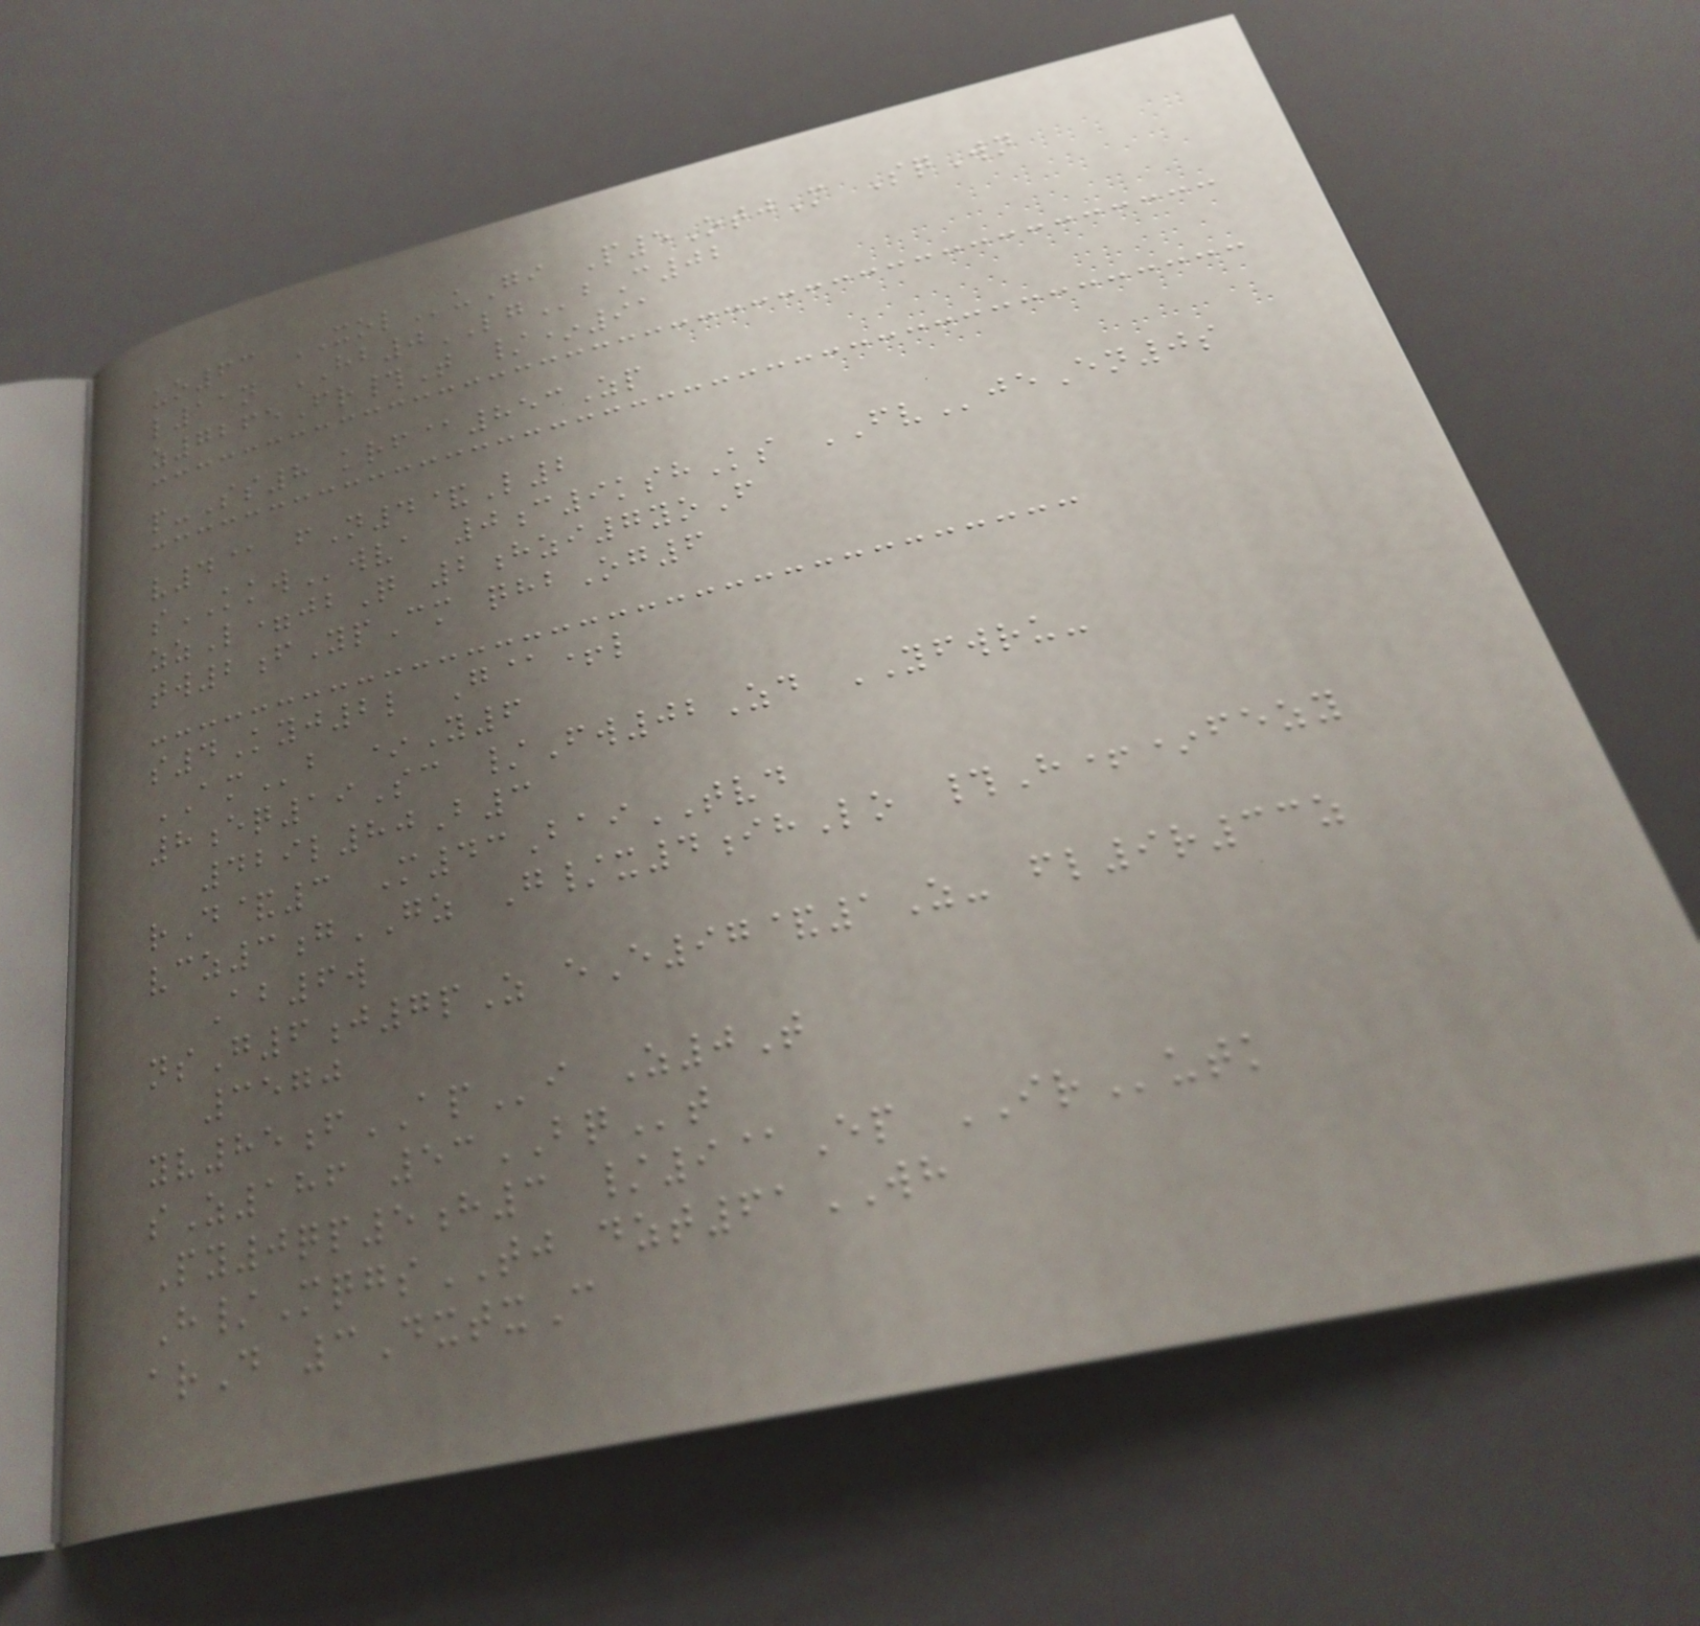uo63 XOLuGi P5OtjM SqWn
l11n HB0LGbC02
z7265Fr#T /*91
p-Ss8 krf@853Zp
v4@ fN4&L2
sKKWwva 0c9kshKs FVjeEn0s
zzL=jbQ 2hzi7yoF
tw2fYpCm qhbOg6
s4Kyj2l G@+l
AMb *Y6
8eq19Sc /Fw02Zd YFWRU-
429l80B3
rD&3 M43BaiTVD
vcz3gGZ G/x4ihLo #H+*fezy
Ab6w
nsG6j7pZ eE97&1Z- fl9r33z
3570
yv85fAPi Z0T
sZ186 53BQt
Py0qp5h3 /9@Ep IRutk
H/MqgsTJ dzt61WH
arD 3DxtxC
